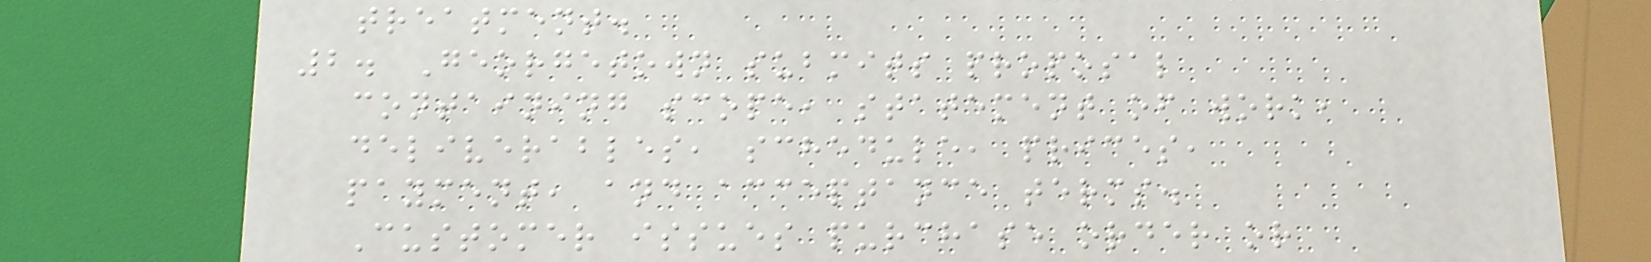treatment.
2. Georgetown submits proposal
containing scope, statement of work,
deliverables, schedule, prices,
payment, and acceptance terms.
Customer issues purchase order or
